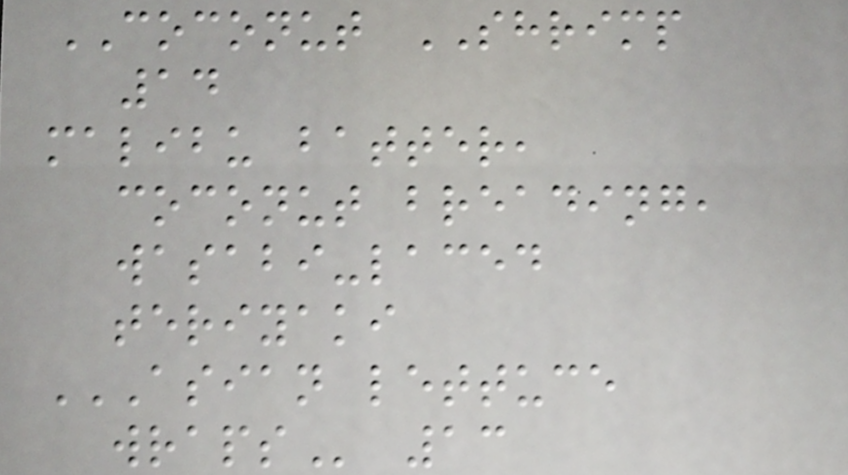COCONUT SHRIMP
14
malibu batter,
coconut breading,
wasabi-laced
teriyaki
ASIAN LETTUCE
WRAPS 13
